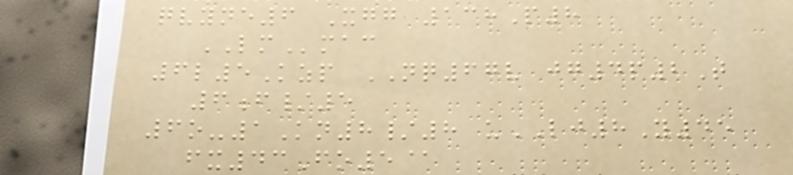qvyne6 Xgg 138P8
LMmac
6l5Kzp NQ67v jg4p2T
6f/5
6o-1Kn8/8 uLJ8Y45
fx43Fo5@
